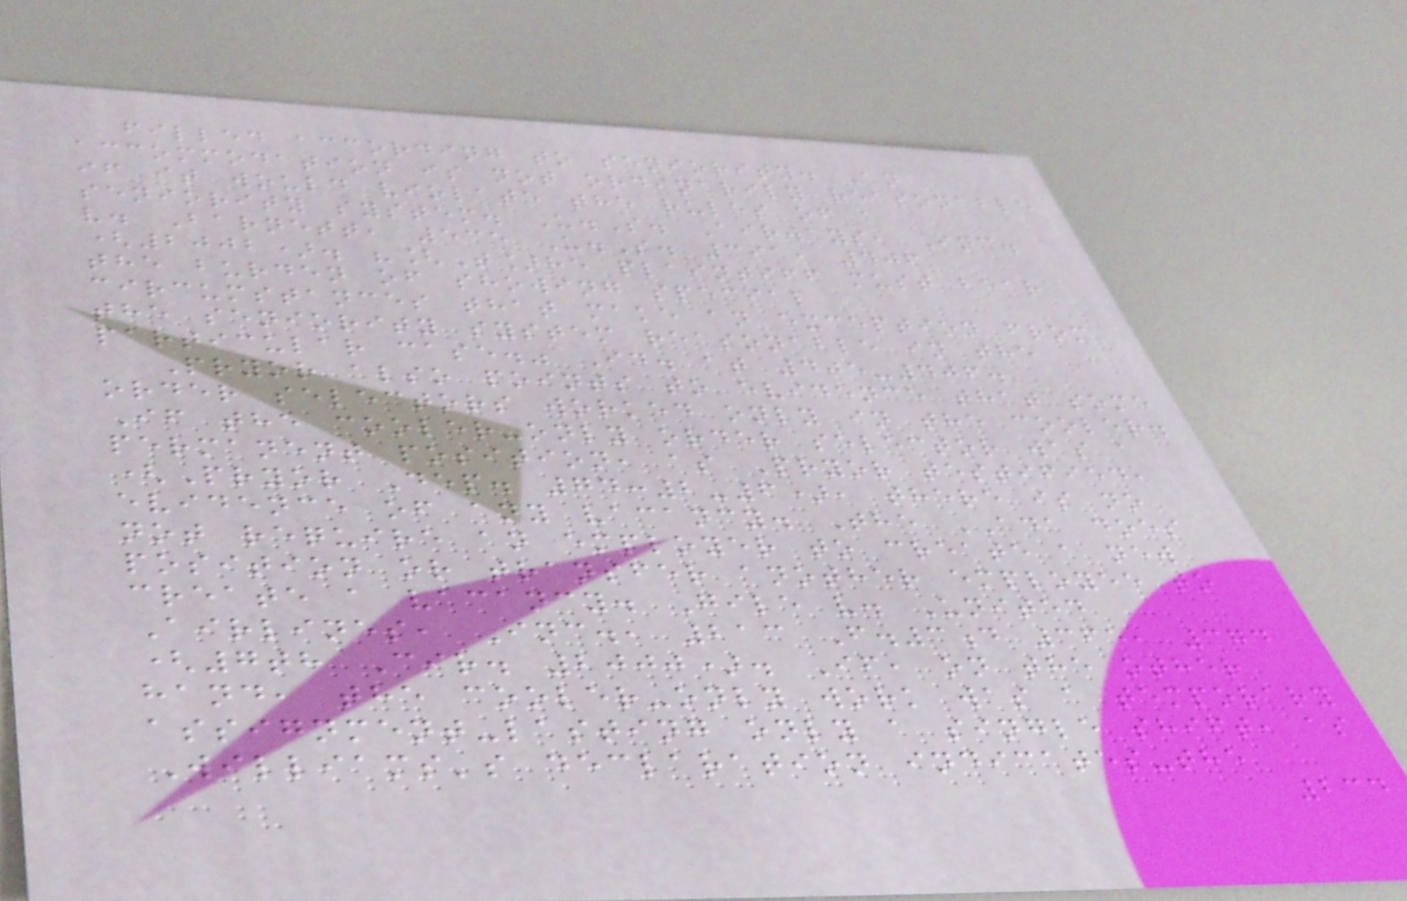filled according to seniority. An
accommodation is not ordinarily reasonable
if it would violate the rules of a
seniority system. U.S. Airways, Inc.
v. Barnett, 535 U.S. 391, 406
(2002). "[T]he plaintiff must bear
the burden of showing special
circumstances that make an exception from
the seniority system reasonable in the
particular case." Id. at 405-406.
Pryor also points to evidence that some
order selectors worked only in the cooler.
If the cooler-only order selector was a
permanent position, as Pryor testified,
(Pryor Dep. 74:2-6), there is no
evidence of any vacancy. The ADA does
not require an employer to create a new
position or transfer another employee to
create a vacancy. Gile v. United
Airlines, Inc., 213 F.3d 365, 374
(7th Cir. 2000). If, on the other
hand, the cooler-only work was a temporary
assignment-lasting only a single shift, as
Williams's declaration indicates-the
234
